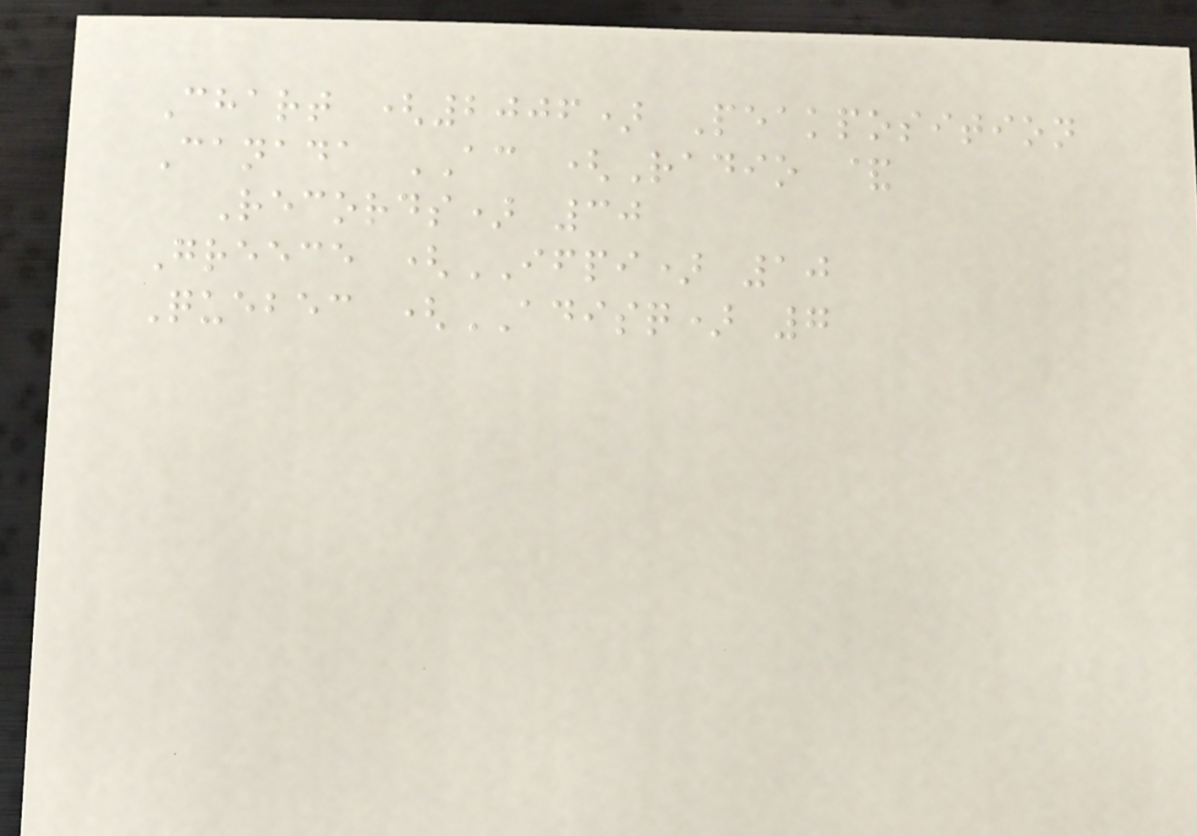Chart (2006) Peakposition
Canada AC (Radio &
Records) 30
Greece (IFPI) 10
Quebec (ADISQ) 7
